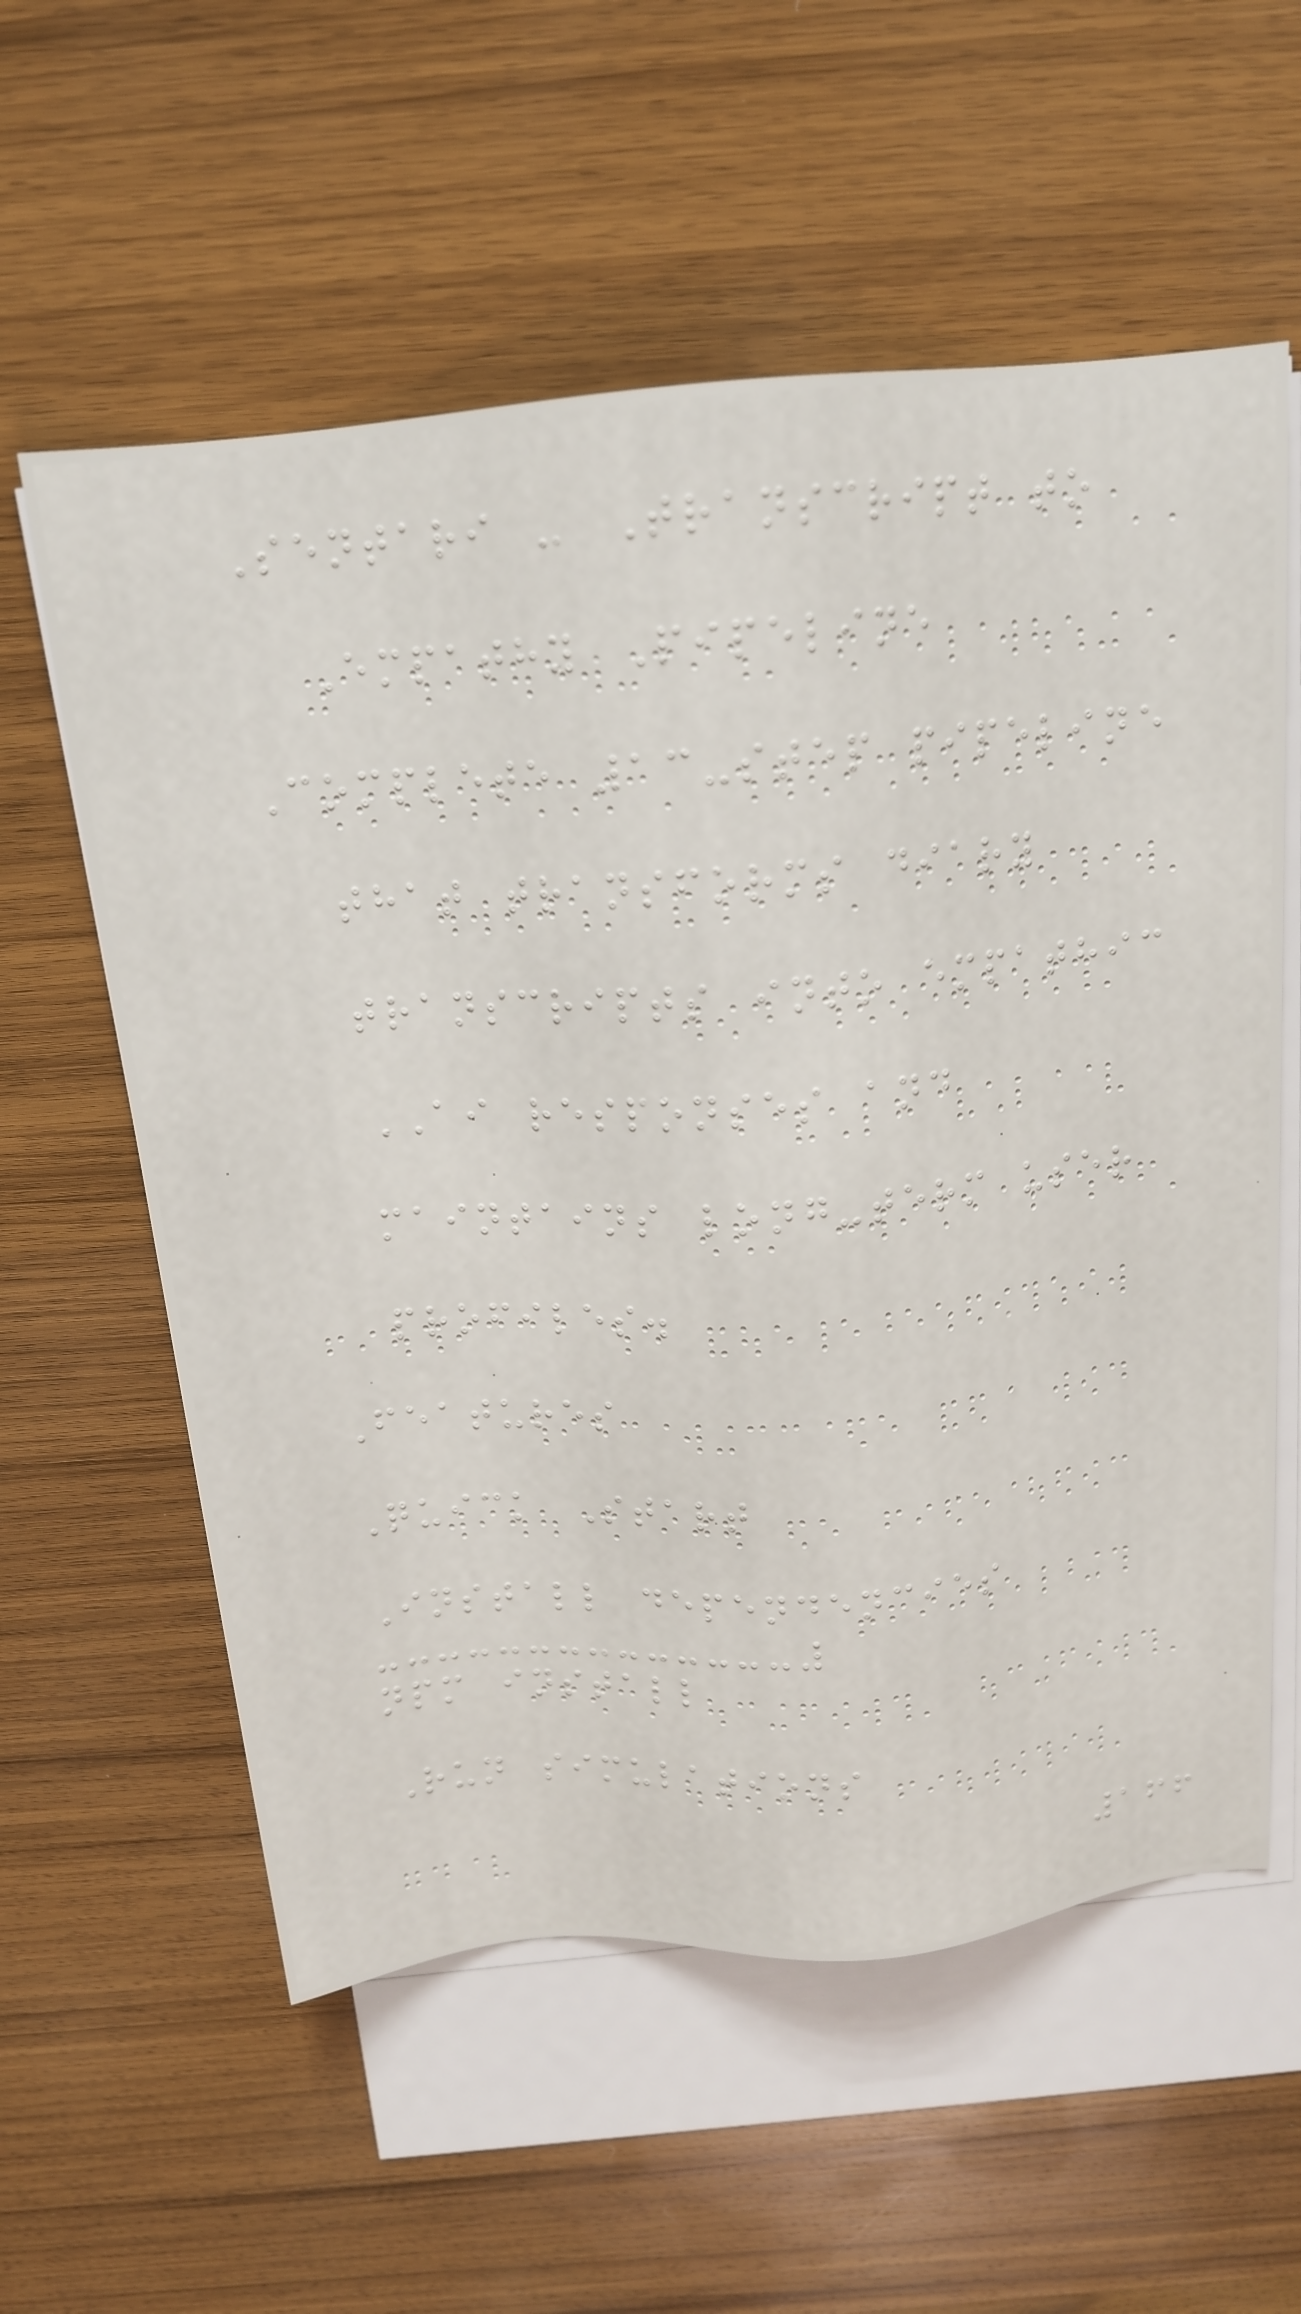Sentari - Transcript to
Empathy Pipeline
Complete 13-step pipeline
that transforms diary
transcripts into empathic
AI responses and
maintains long-term user
profiles.
Features
Quick Start
Install dependencies
npm install
Run simulations
166
